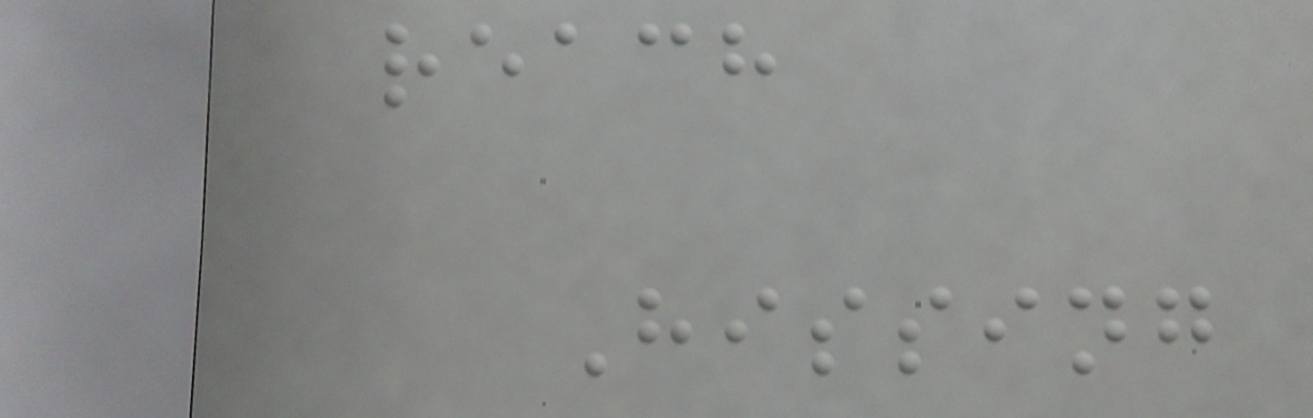reach
Hissing
